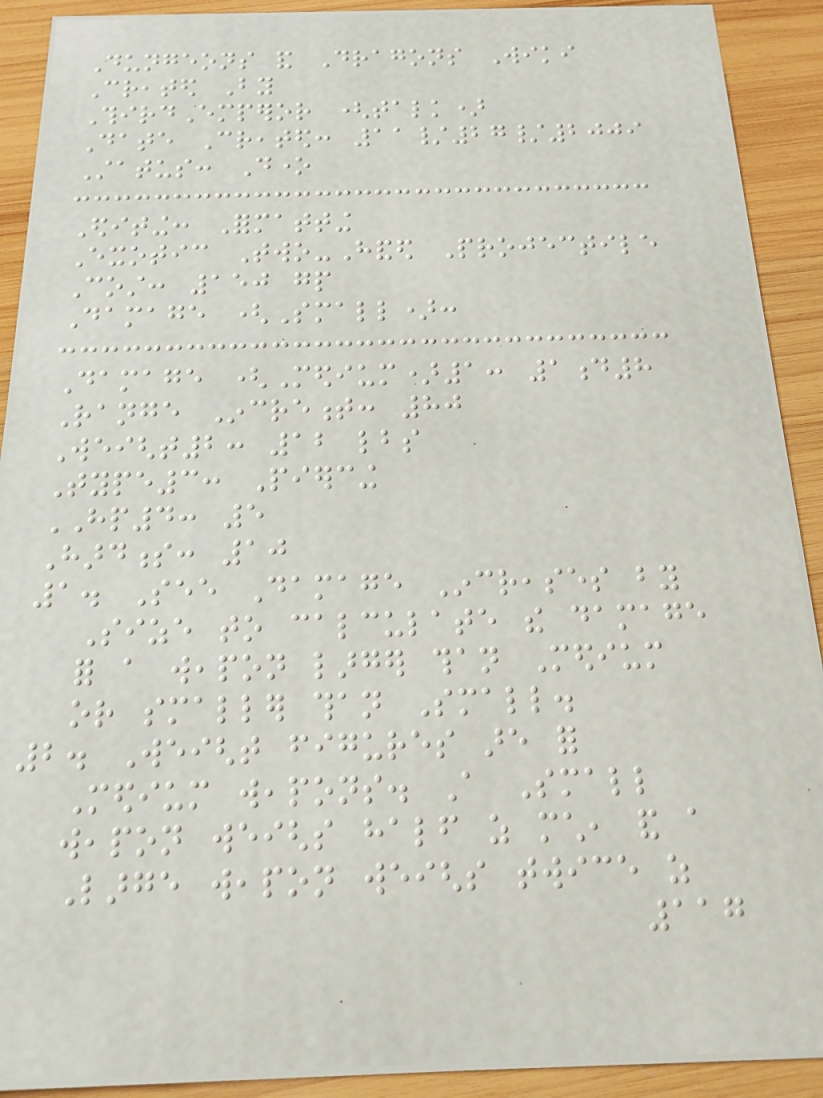Dungeons and Dragons Wiki
Created By
ThirdEmperor (talk)
Date Created: 11/27/2009
Status: Done
Editing: Formatting
Exotic Two-Handed Projectile
Cost: 150 gp
Damage (Small):
Damage (Medium)1: 1d8
Range Increment: 80
Weight2: 12 lbs
Type3: Piercing
HP4: 5
Hardness: 10
1. See Damage Increases by
Size to calculate the damage
for a weapon larger than Medium
or smaller than Small.
2. Weight figures are for
Medium weapons. A Small
weapon weighs half as much, and a
Large weapon weighs twice as
117
